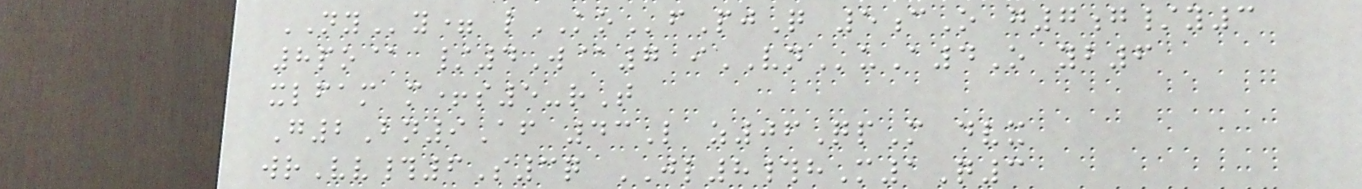NYy= lKOfPjQ 5cO g7g/y3
8po@ /4W@7 iVNuA4O yb6
xlfam m+s5-rT
G2Bn9Af 43L z06QpM dvx
wrVv#6S3q JL8#hM1Q3
